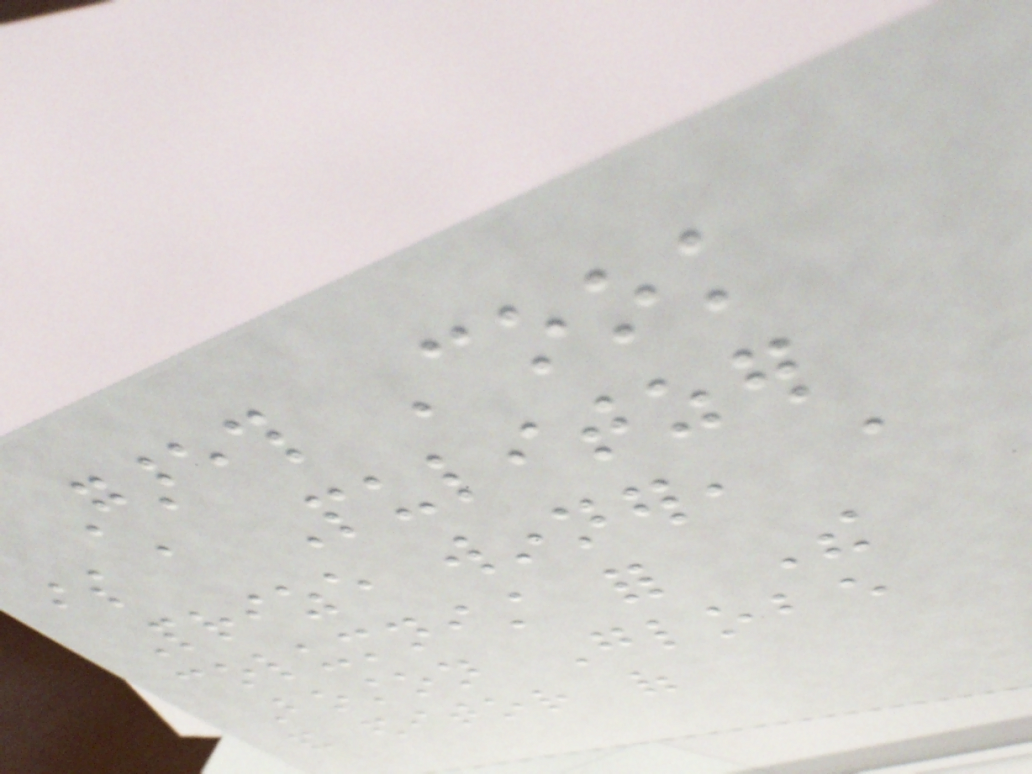Gareth Cook
is a Pulitzer
Prize winner, a
columnist for The
Boston Globe
and editor of
